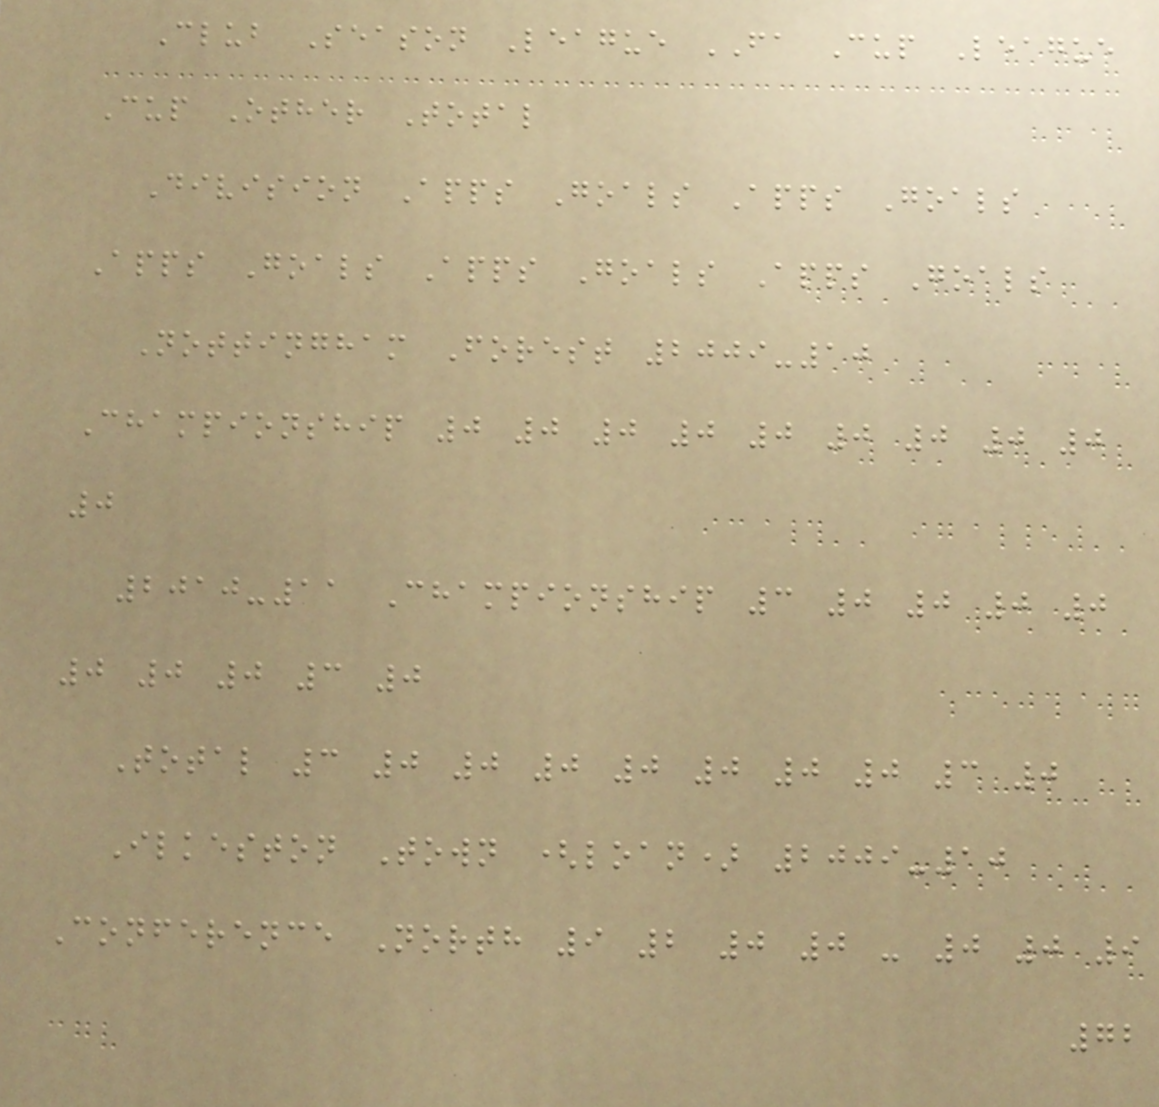Club Season League FA Cup League
Cup Other Total
Division Apps Goals Apps Goals
Apps Goals Apps Goals Apps Goals
Nottingham Forest 2009-10
Championship 0 0 0 0 0 0 0 0 0
0
2010-11 Championship 3 0 0 0 0
0 0 0 3 0
Total 3 0 0 0 0 0 0 0 3 0
Ilkeston Town (loan) 2009-10
Conference North 9 2 0 0 - 0 0 9
72
